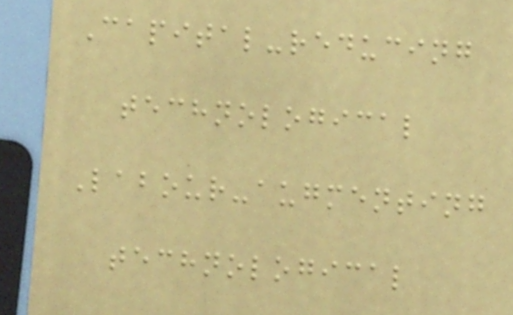Capital-reducing
technological
Labour-augmenting
technological
